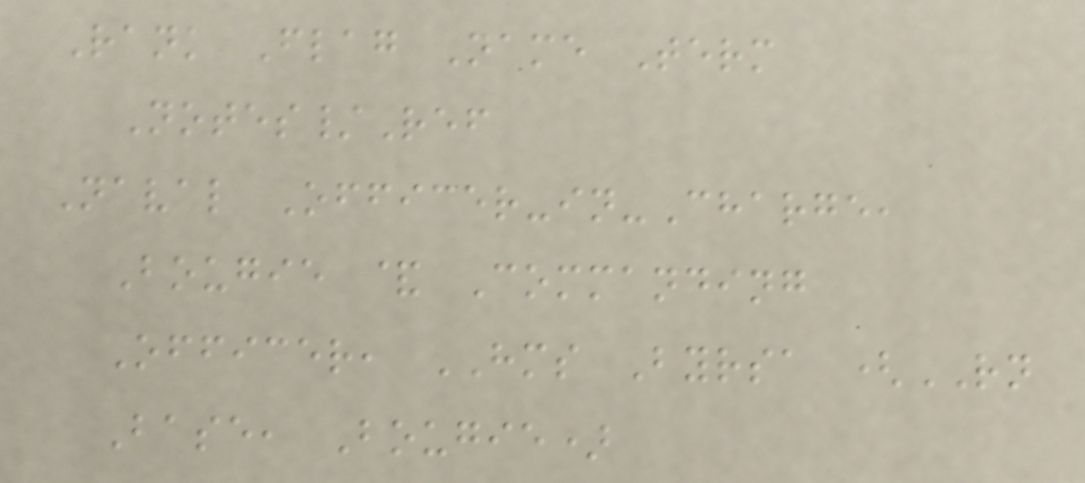Rank Flag Name Term
Notes/Ref
Naval Officer-in-Charge,
Bougie & Commanding
Officer, HMS Byrsa (RN
Base, Bougie)
